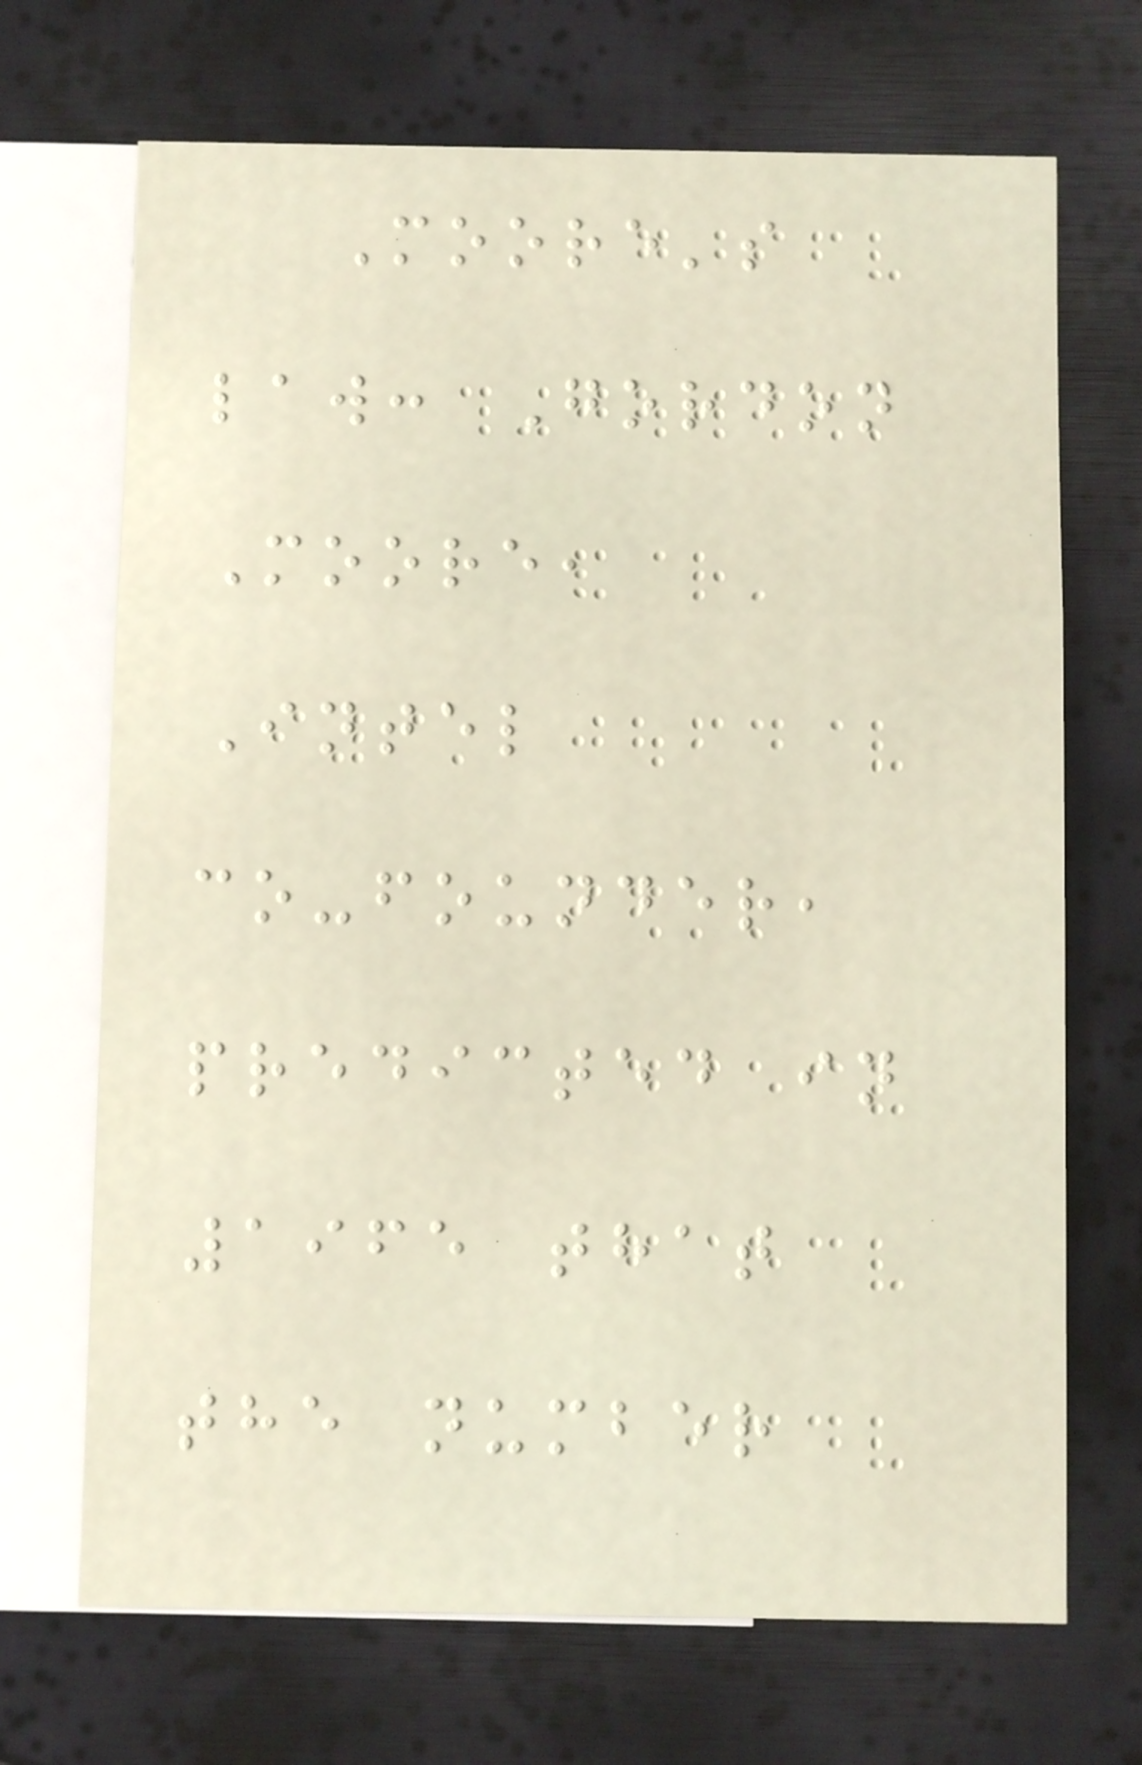Moore's
law: Gordon
Moore,
Intel
co-founder,
predicted in
1965 that
the number
